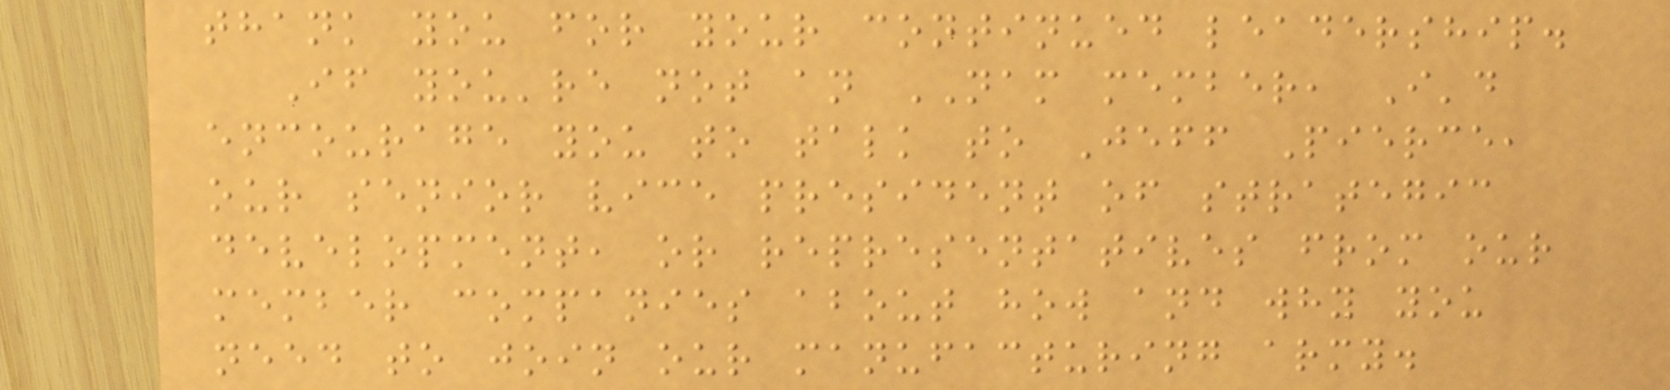thank you for your continued leadership.
If you're not an NAM member, I'd
encourage you to talk to Jeff Pierce,
our senior vice president of strategic
development, or representatives from our
member companies about how and why you
need to join our manufacturing army.
